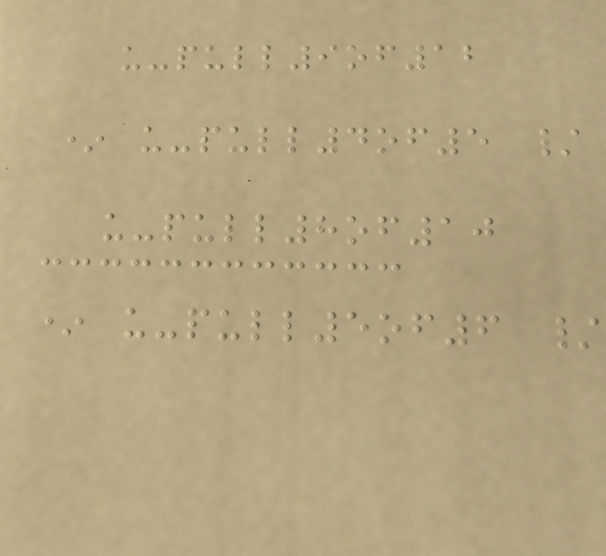u-pull9of12
* u-pull4of5 /
u-pull8of10
* u-pull5of6 /
